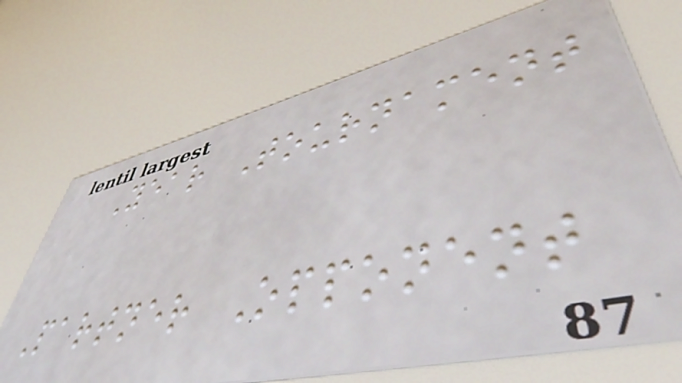Year Tournament
Partner Opponent
